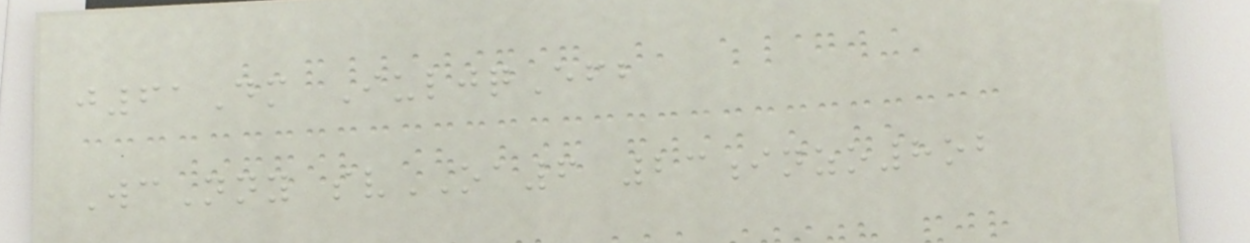j61Dm IuljqEfb
WcNny svOA6 23inzo8ob
